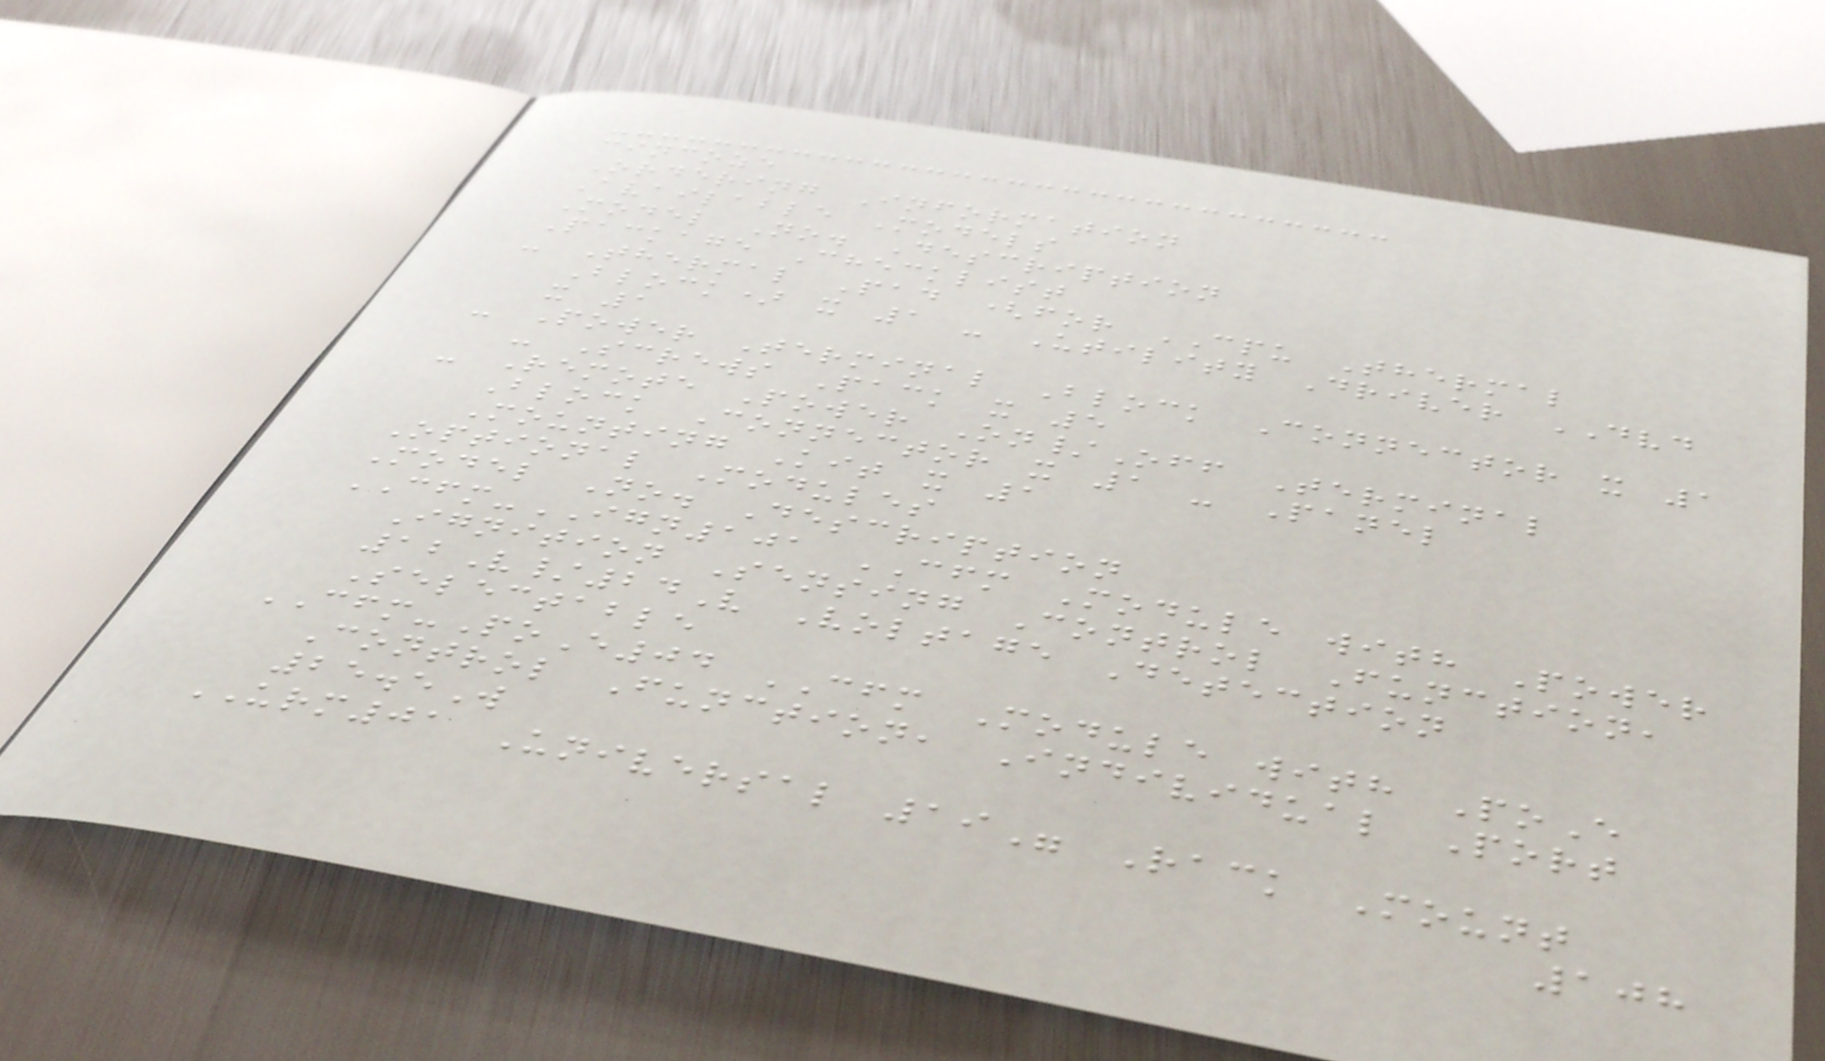cincoze
Ordering Information
Available Models
Model No. Description
Package Checklist
- Thermal Pad (for CPU Thermal
Block) x 1 - Utility Driver DVD
x 1
- Power Terminal Block Connector x 1
- Screws Pack x 5
- Remote Power On/Off Terminal
Block Connector x 1 - Panel
Mounting Kit x 1
Optional Modules
Model No. Description
CFM-IGN101 CFM Module with Power
Ignition Sensing Control Function,
12V/24V Voltage Detection
Selectable
CFM-PoE04 CFM Module with PoE
Control Function, Individual Port
25.5W
URM01 Universal 19" Rack Mount
108
